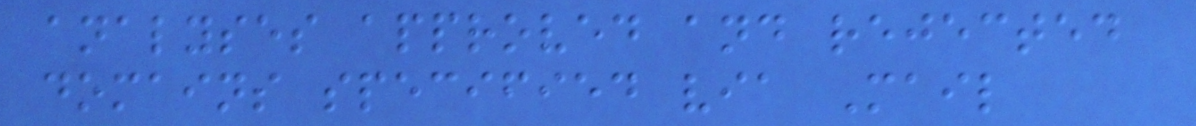analyses approved and rejected
domains specified via Mail
